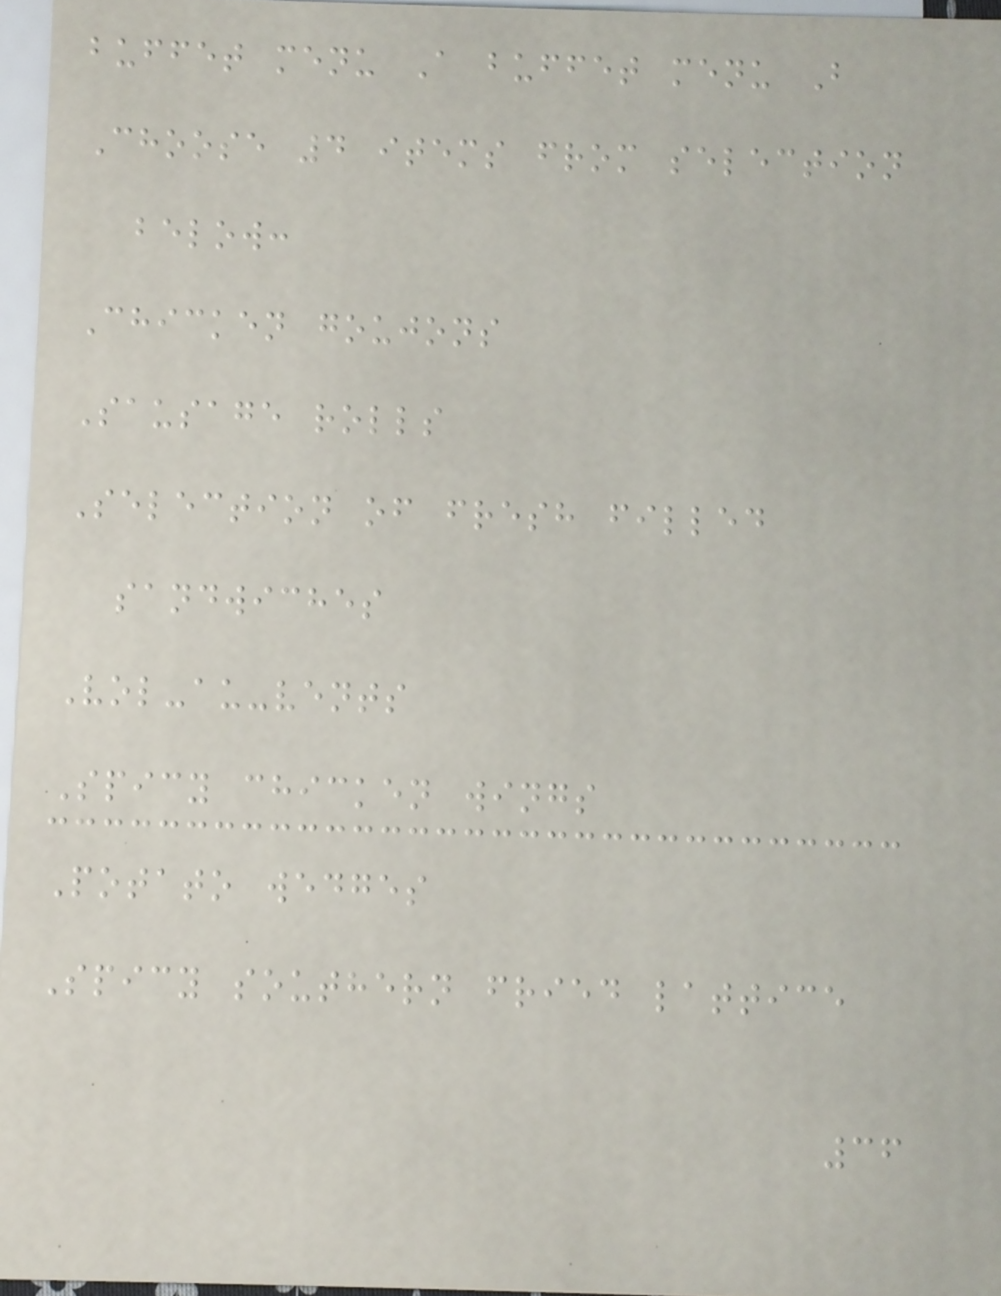buffet menu A buffet menu B
Choose 4 items from selection
below:
Chicken goujons
Sausage rolls
Selection of fresh filled
sandwiches
Vol-au-vents
Spicy chicken wings
Potato wedges
Spicy southern fried lattice
36
